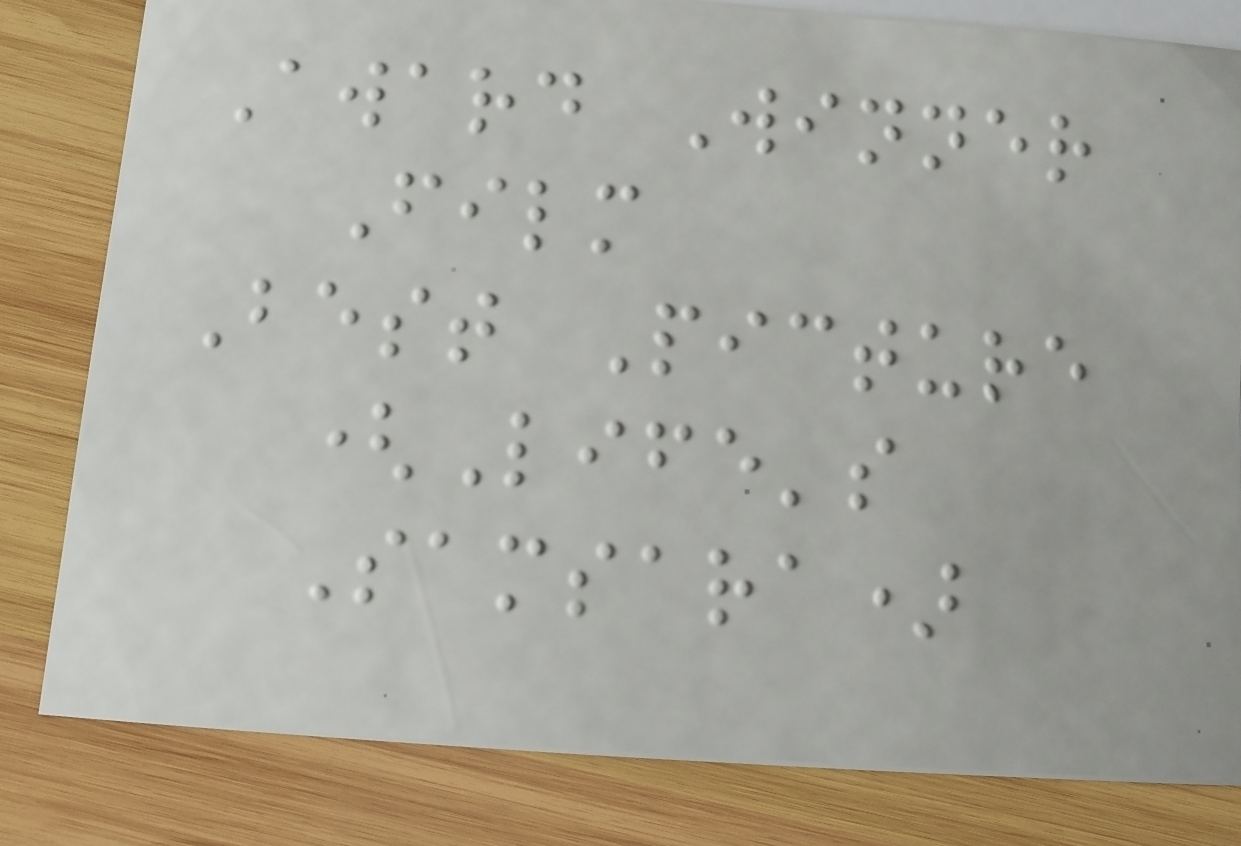Award Winner
Film
Best Picture
(Life's
Samsara)
